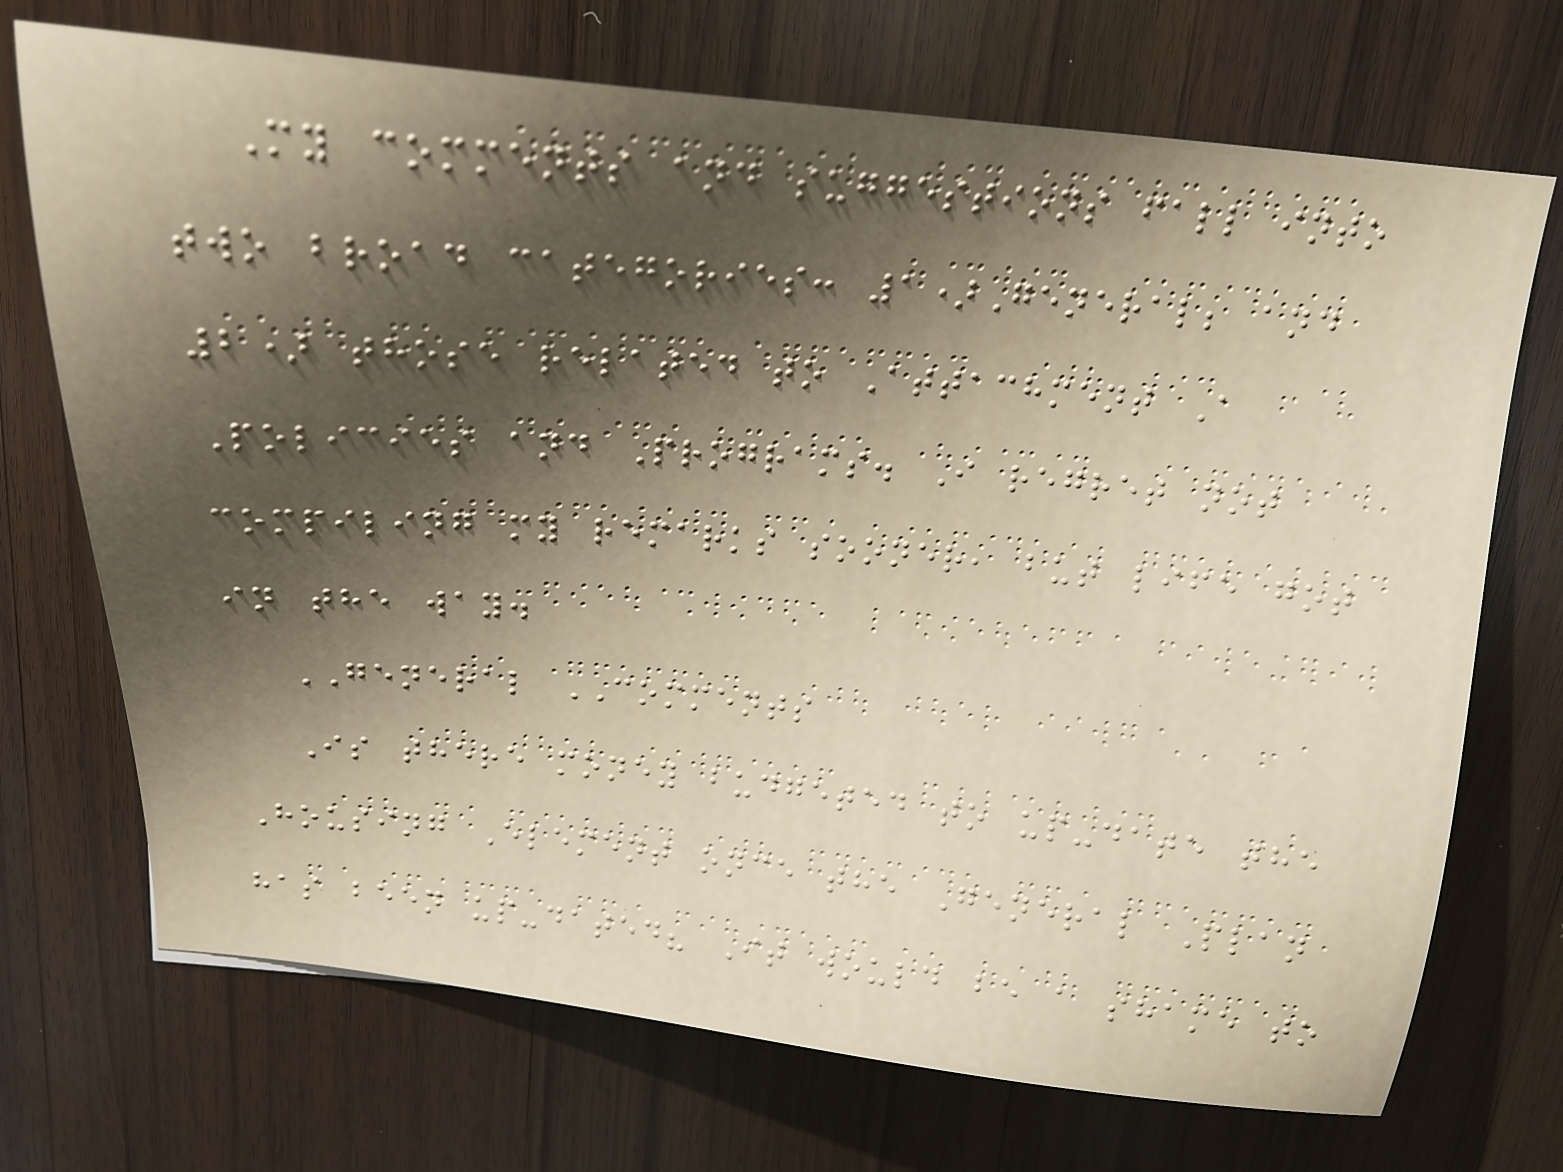My comments and suggestions fall into
two broad categories: 1)General; and
2) those related to Attachment A
Policies and Programs. I regret not
compiling my remarks sooner, but life got
in the way.
GENERAL COMMENTS
Is there money budgeted to up-date the
Housing Element once the General Plan
has been up-dated? It would be a shame to
